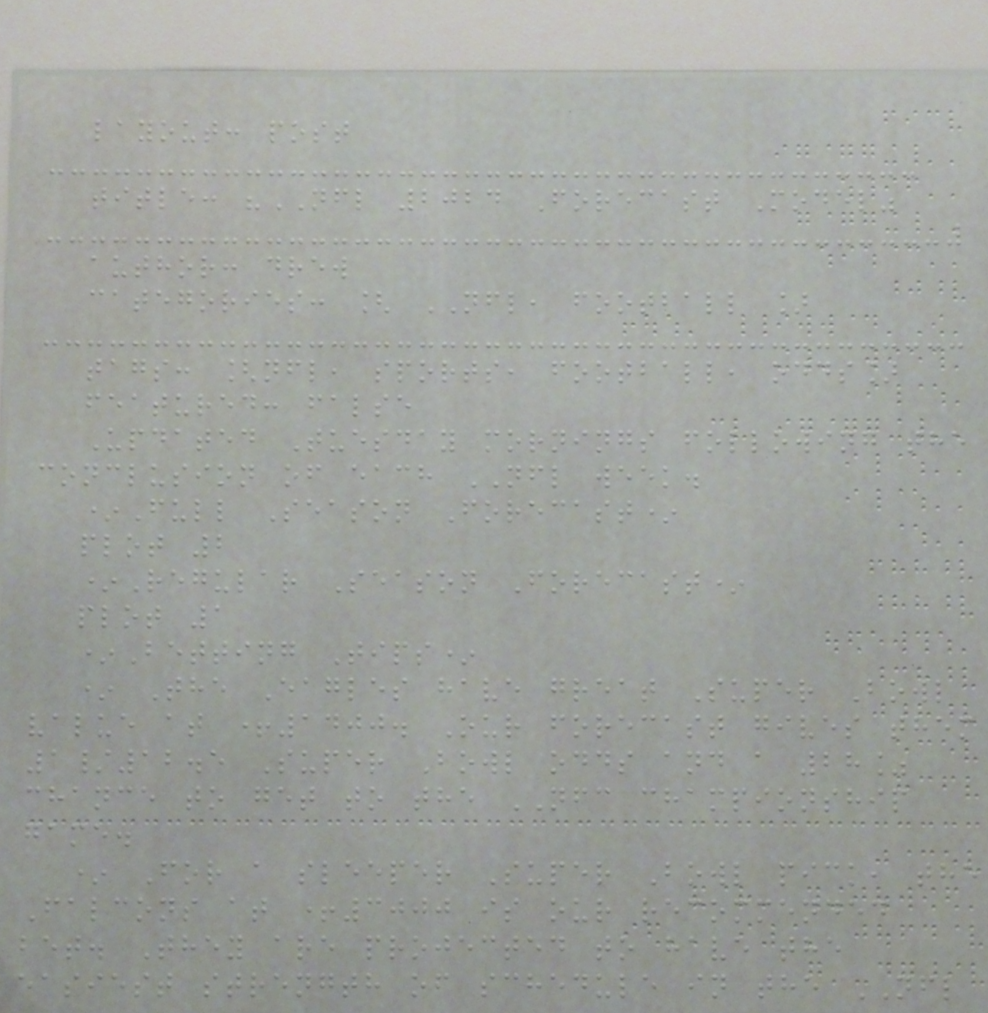layout: post
title: "NFL 2024 Forecast Model"
author: drew
categories: [ NFL, football ]
tags: [nfl, sports, football, odds]
featured: false
Updated Tuesday mornings following the
conclusion of each NFL week.
*Full Season Forecast*
plot 2
*Regular Season Forecast*
plot 1
*Betting Tips*
* The Eagles have great Super Bowl
value at +1400. Our forecast gives them
1/12.5 Super Bowl odds and a 28%
chance to get to the NFC championship
game.
* For a sleeper Super Bowl pick, the
Falcons at +3000 is our recommended
bet. They are projected to have the
easiest strength of schedule in the NFL
